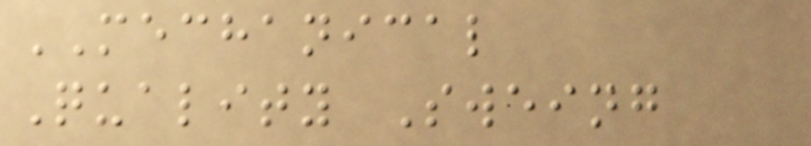MECHANICAL
Quality Sweing
